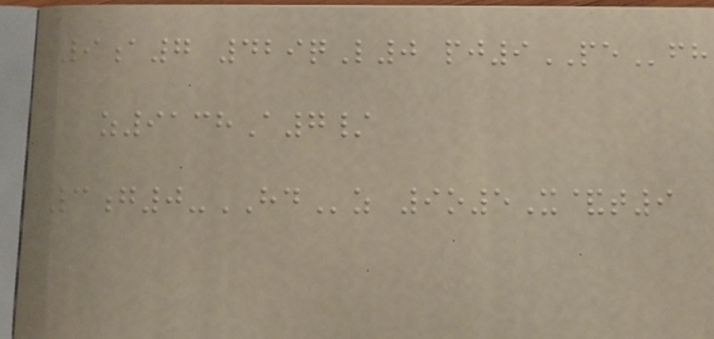9a7 429qL0 pj9PEfh
z9138A7/
3g0-HDz 9o5X&t9
